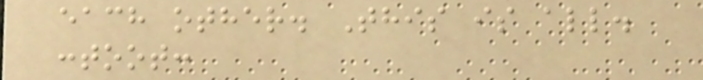each other. This is all.
:toot:
